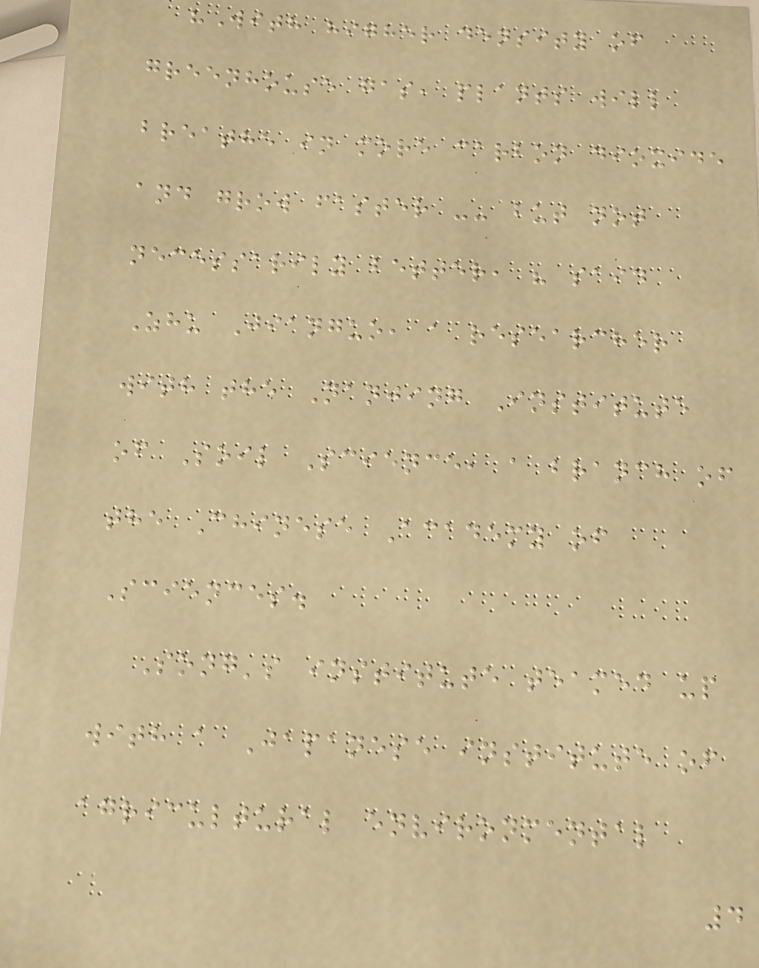"With higher density of
greenhouse gas, plants will
breathe in more carbon dioxide
and grow faster -- but not
necessarily better, " said
Zhu Jianguo, a researcher
with the Nanjing Institute
of Soil Science, a branch of
the Chinese Academy of
Sciences.
Song's institute teamed up
with a Japanese institute of
agricultural environmental
4
